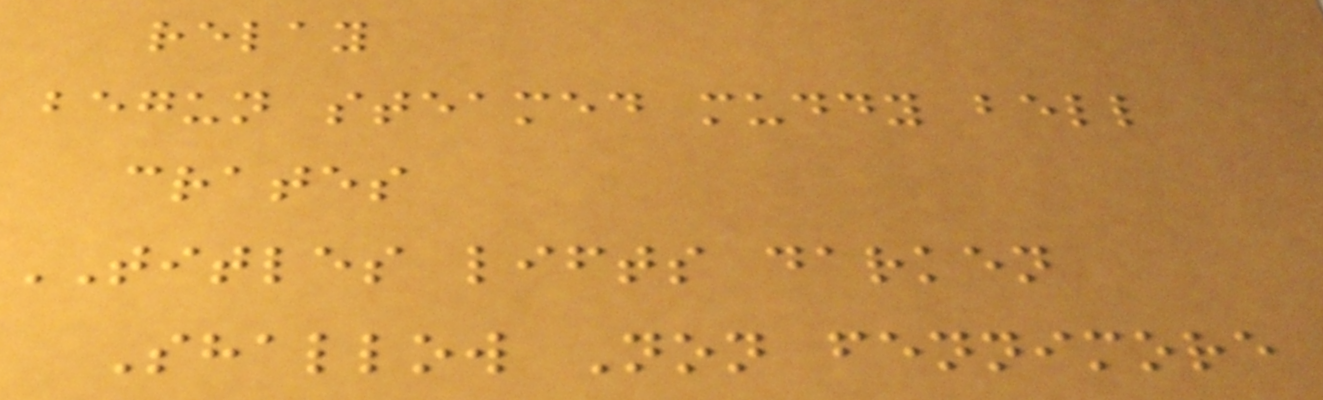relay
begun steamed muddy bell
crates
TITLES lifts darken
Shallow Non fennimore
